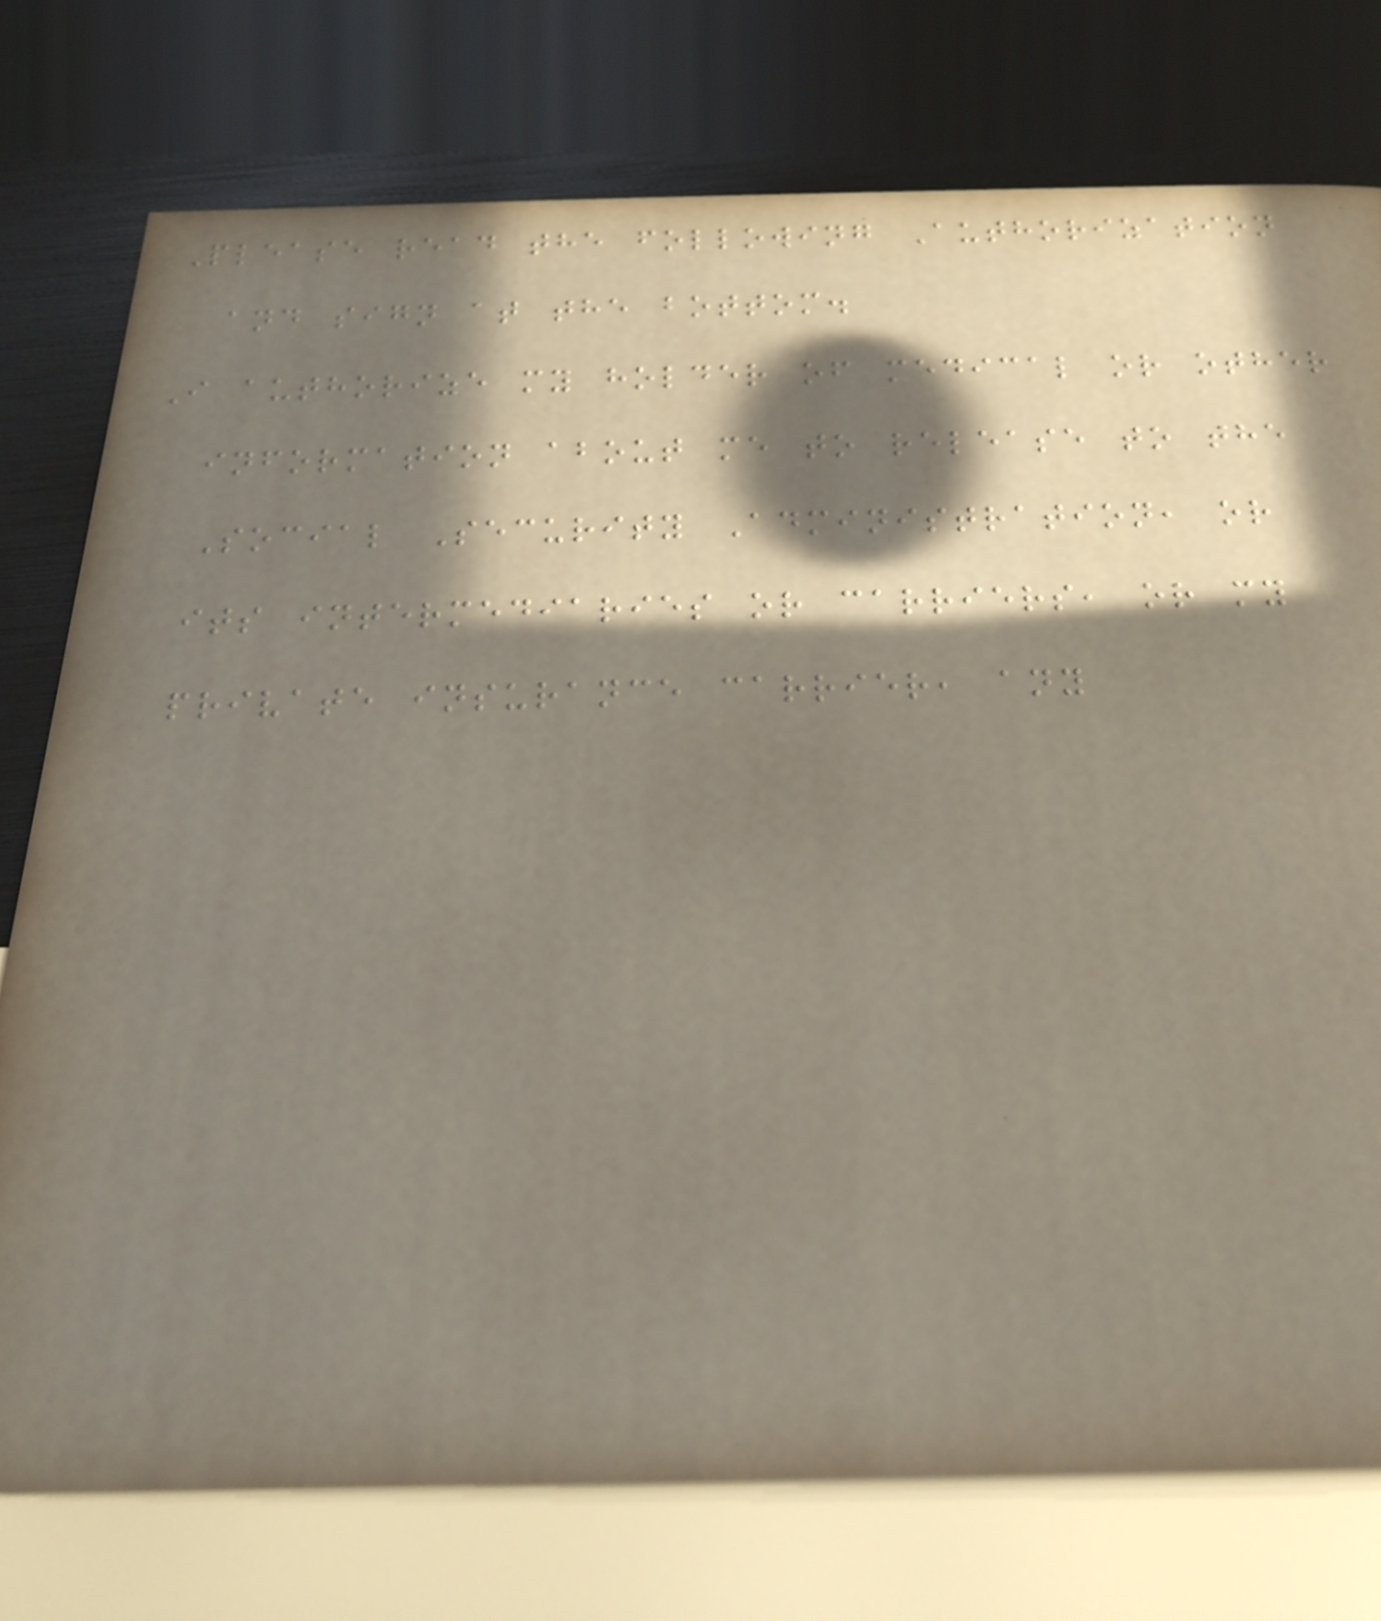Please read the following Authorization
and sign at the bottom.
I authorize my holder of medical or other
information about me to release to the
Social Security Administration, or
its intermediaries or carriers, or my
private insurance carrier, any
